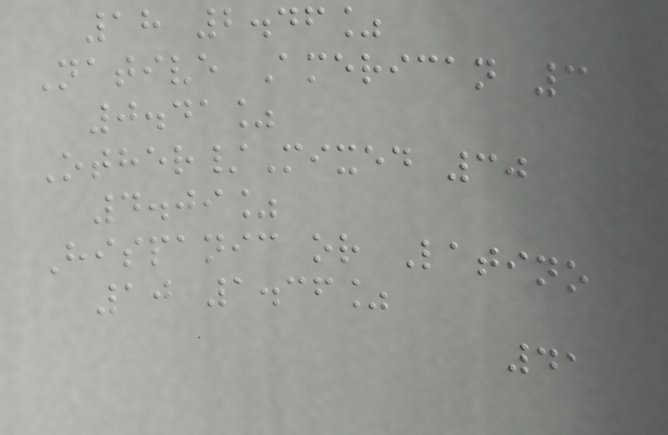18 2.46%
Native American 3
0.41%
Other/Mixed 30
4.09%
Hispanic or Latino
10 1.36%
41
